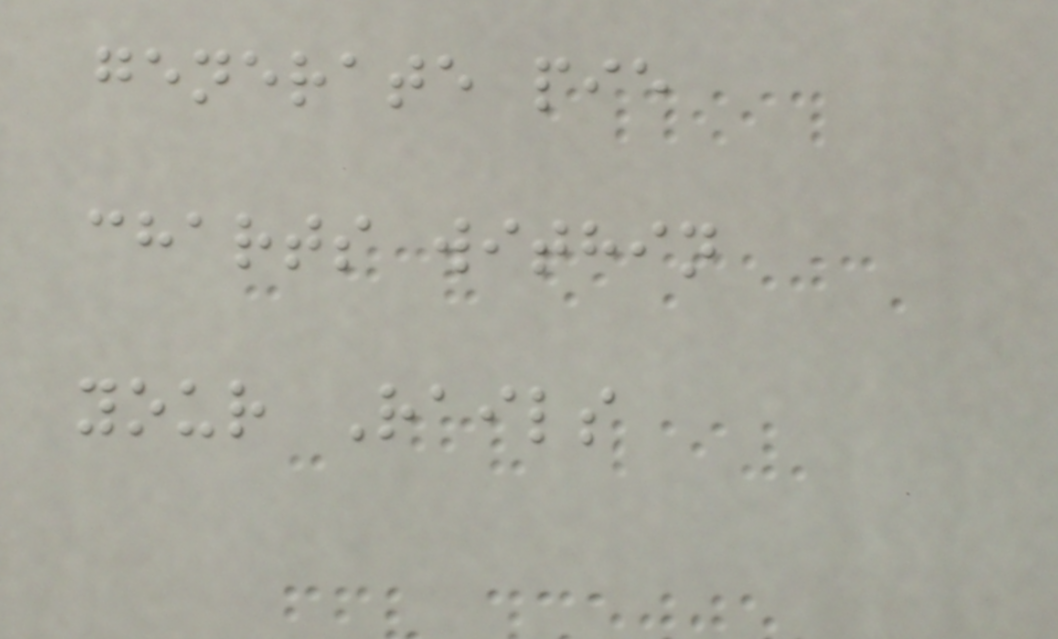generate pie
charts within
your Rails
